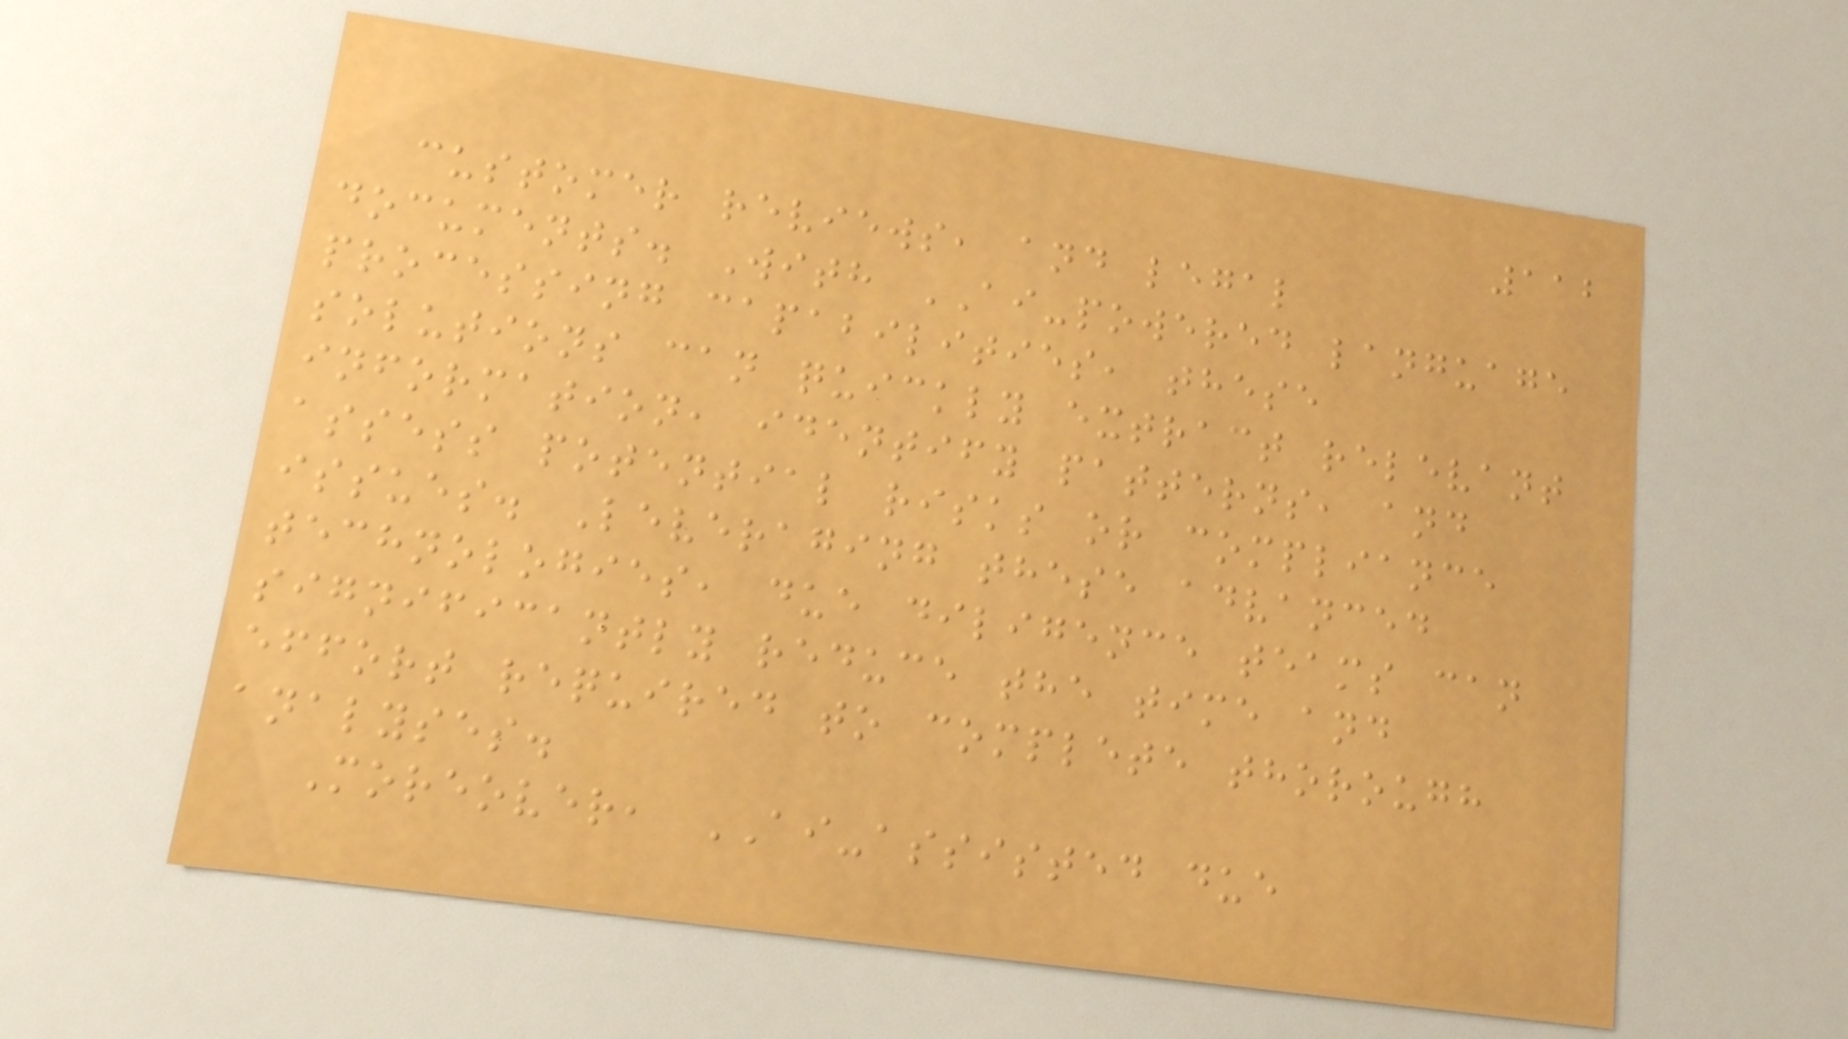112
customer reviews, and legal
documents. With AI-powered language
processing capabilities, these
solutions can quickly extract relevant
information, identify patterns, and
assess potential risks or compliance
issues. Leveraging these advanced
technologies, due diligence teams can
significantly reduce the time and
effort required to complete thorough
analyses.
Moreover, AI-assisted due
